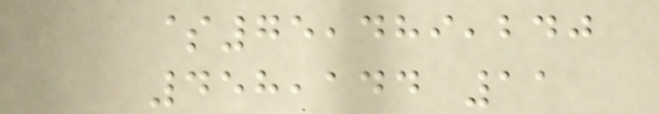$75,489,240
458,144 11
